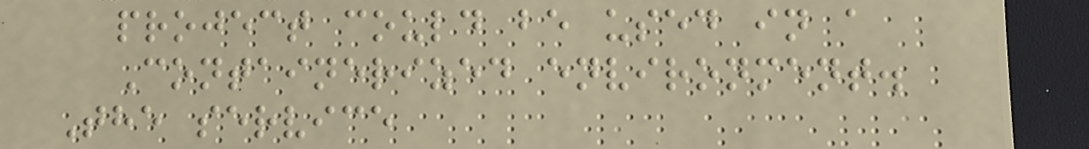project could be used in a
Containerized environment.
The service
